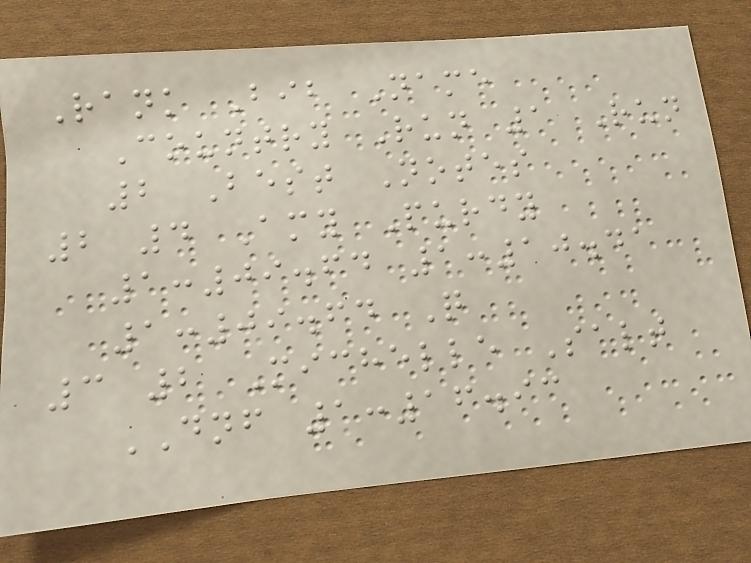Rank Bib Name
Country Run 1 Run
2 Best Notes
2 4 Amy Purdy
1:09.64 1:10.41
1:09.64 Q
3 2 Michelle Salt
DNF 1:16.93
